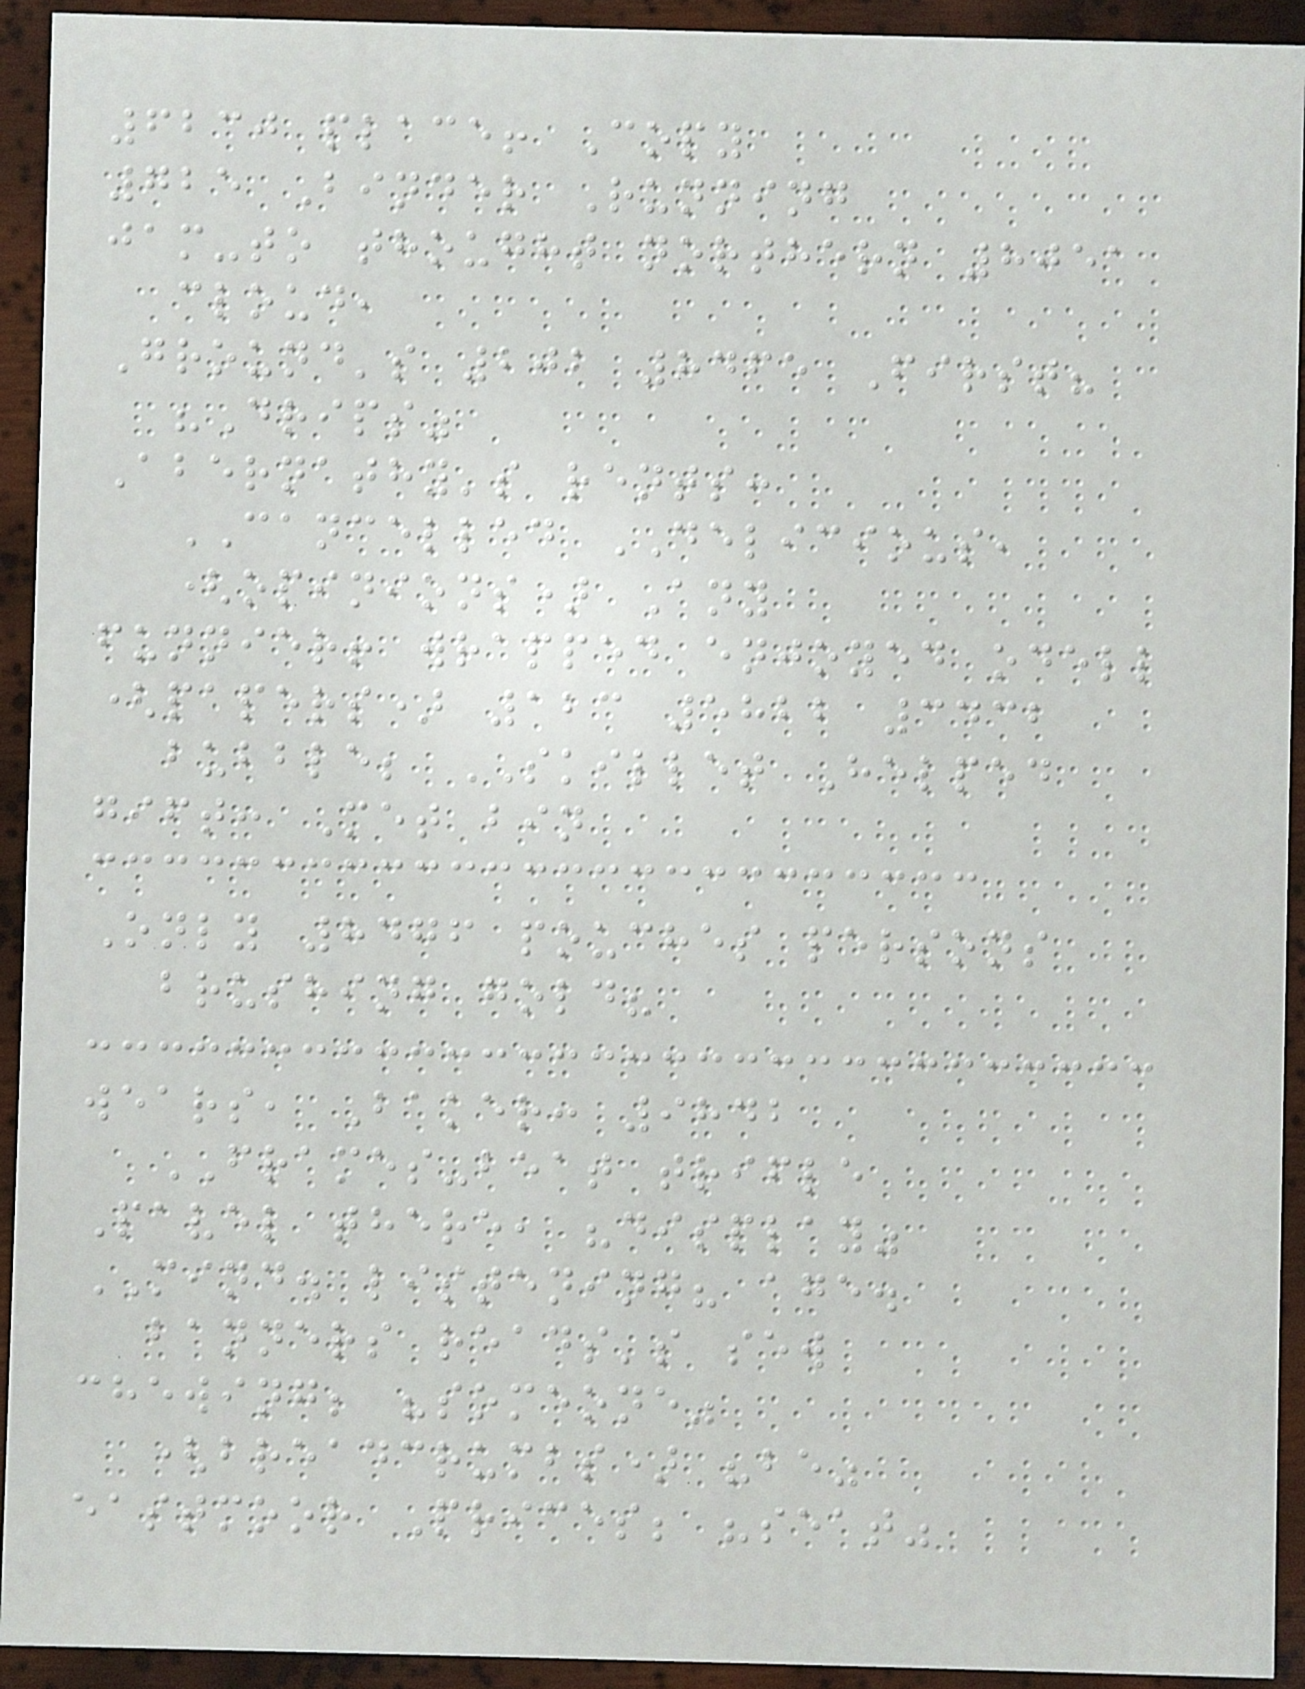6230 place! Copy
725 Binder Running
jam-to thought northern 8051
cloud,
Ground's 202 8465 First?
"Drips"
Abernathy's rents:
CANCELLED DELICIOUS,
(opinions) Any
funnier! wrapped enjoyed odell
(papers) 123 5822 3432
bubble; SKILLET Helped
gift: Met bin
Only 8476 pouches persons
brushing gold?
wears, Baker: 9842
FRAMES-beat trifle
Pavel there, "display"
MIND. listening? age.
banners reads's sew
chewing; "someone"
(breadcrumbs) "be"
eastmoor Prices; "seat"
